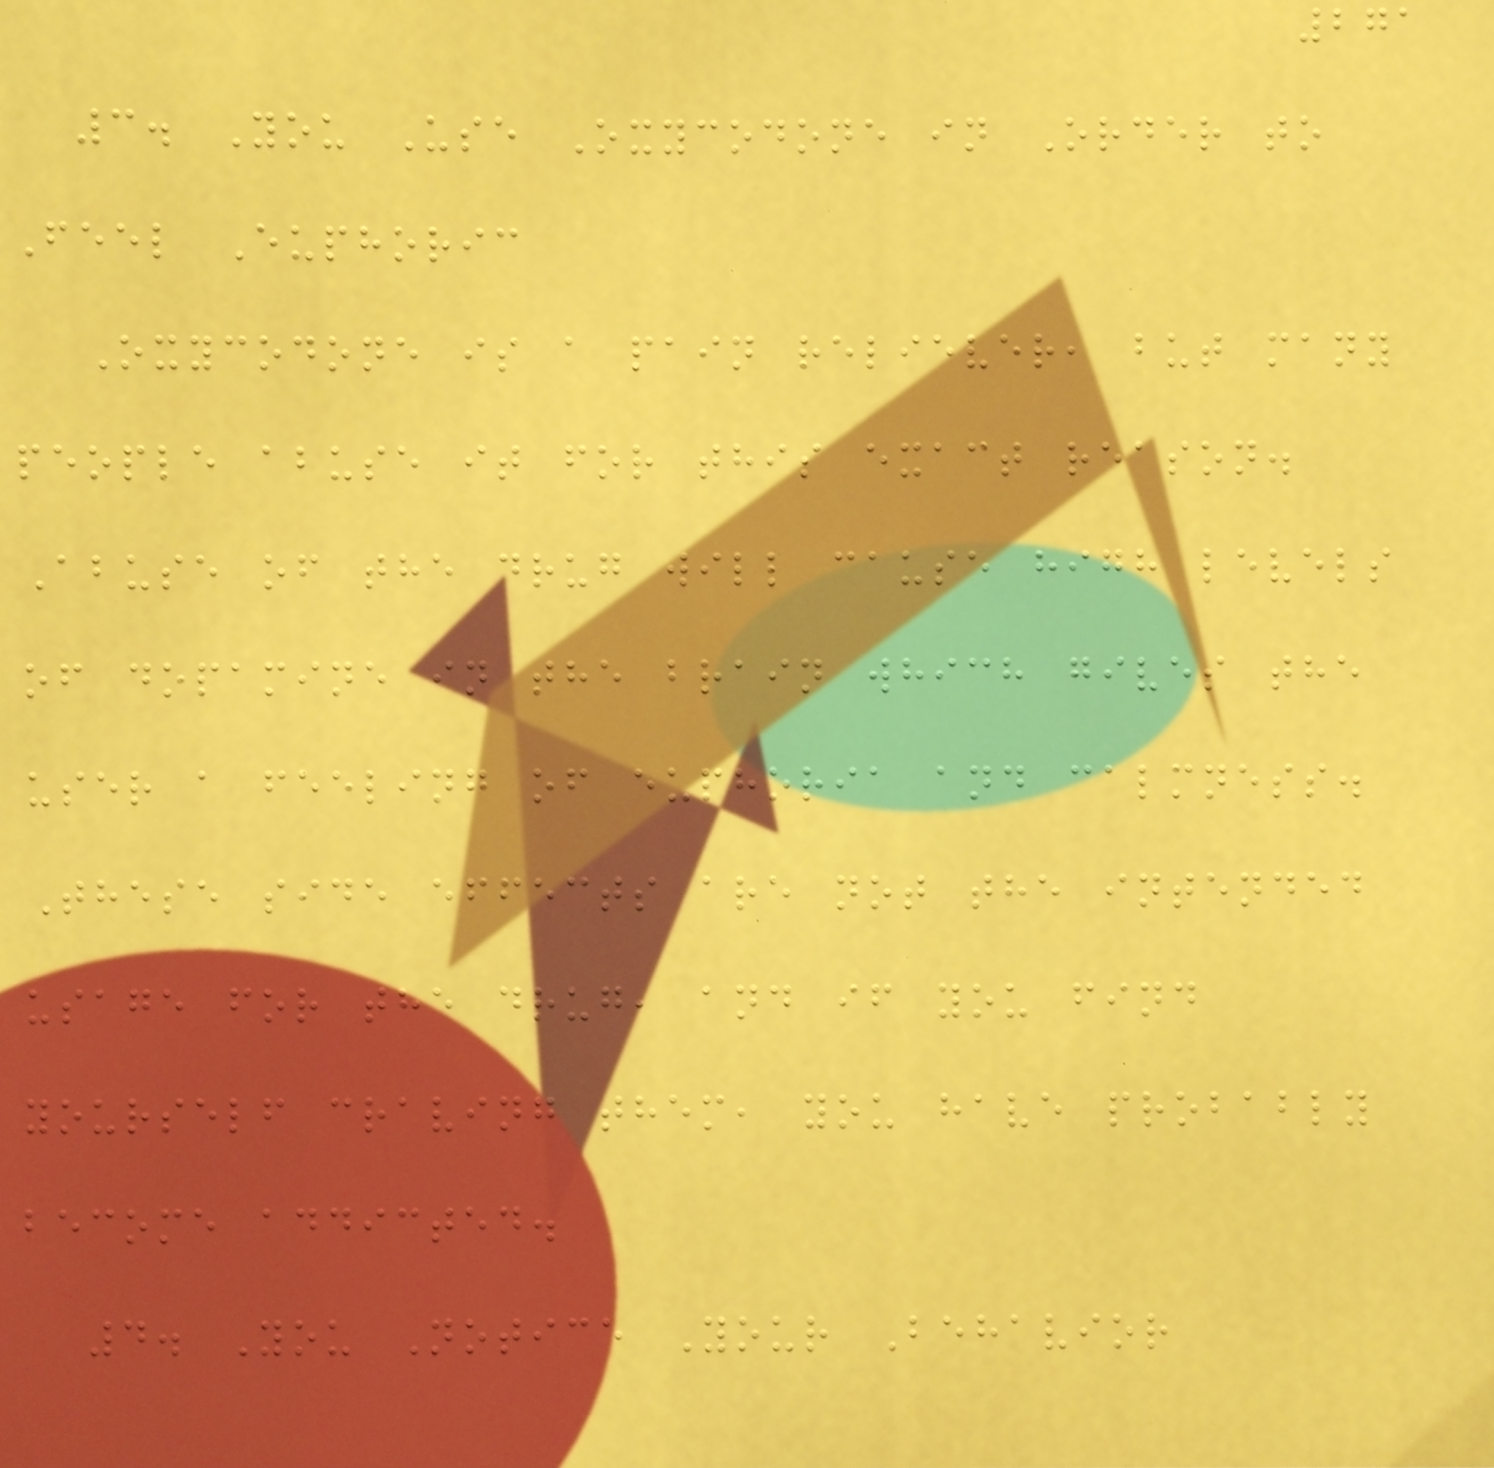271
3. You Use Oxycodone in Order to
Feel Euphoric
Oxycodone is a pain reliever, but many
people abuse it for this exact reason.
Abuse of the drug will cause high levels
of dopamine in the brain which gives the
user a feeling of euphoria and calmness.
These side effects are not the intended
usage for the drug, and if you find
yourself craving them, you have probably
become addicted.
4. You Notice Your Behavior
